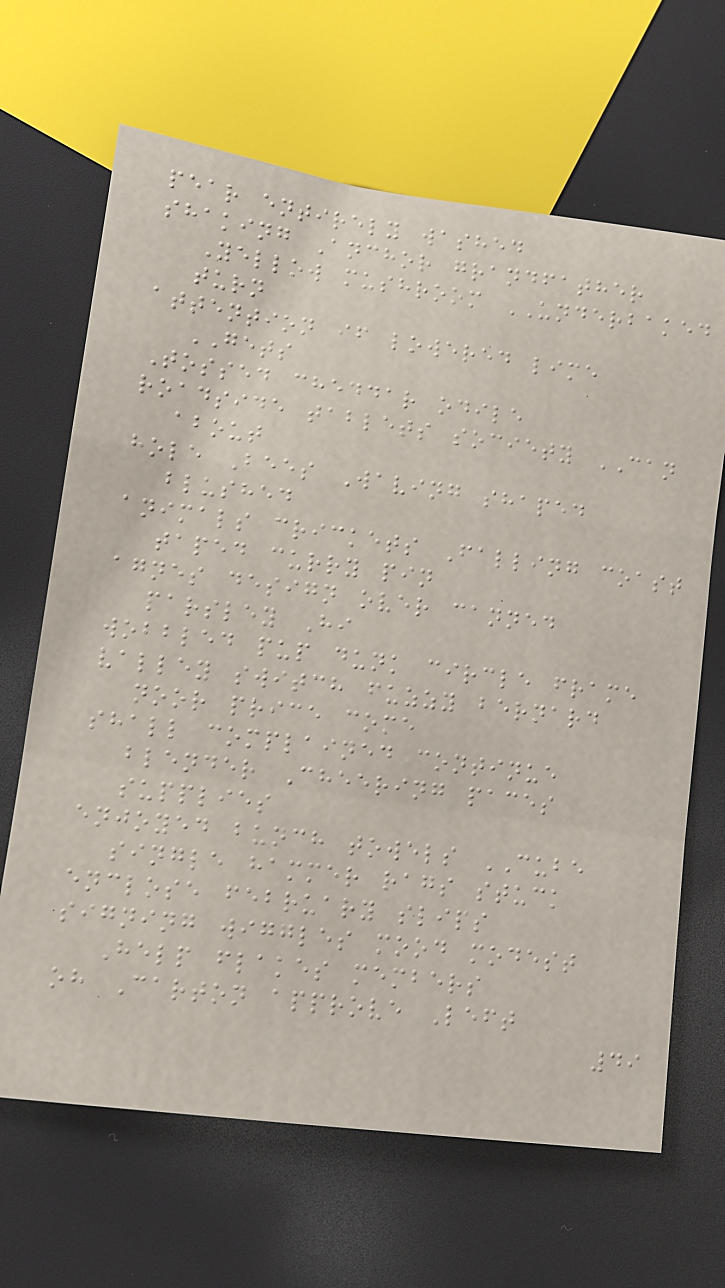pear entirely washed
shaking Anchor grandfather
Yellow mushroom UNDERBAKED
turn
attention if lowered lime
GETS
Tossed cheddar odile
roadside tablets society CAN
about
hole Bees Waving shaped
blushed
animals crickets Falling coast
taped curry pin
agnes design over canned
parsley Hi
wobbled pup dunk circle frame
valley switch fuzzy bernard
noor price come
shall complained continue
blender Cheering paces
supplies
enjoyed bunch towels CUBE
single hammer rags stuck
enclose february slips
signing wiggles mood modest
Help flakes members
oh Carton approve Left
49
